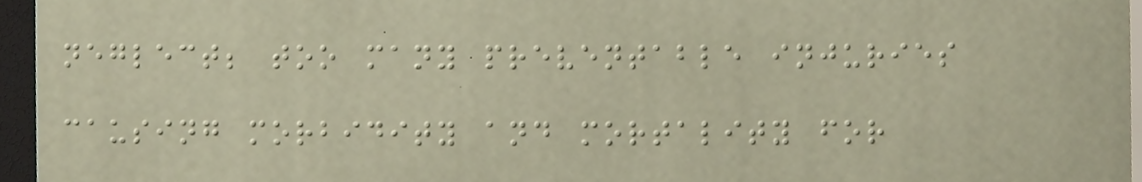neglect; too many preventable injuries
causing morbidity and mortality for
